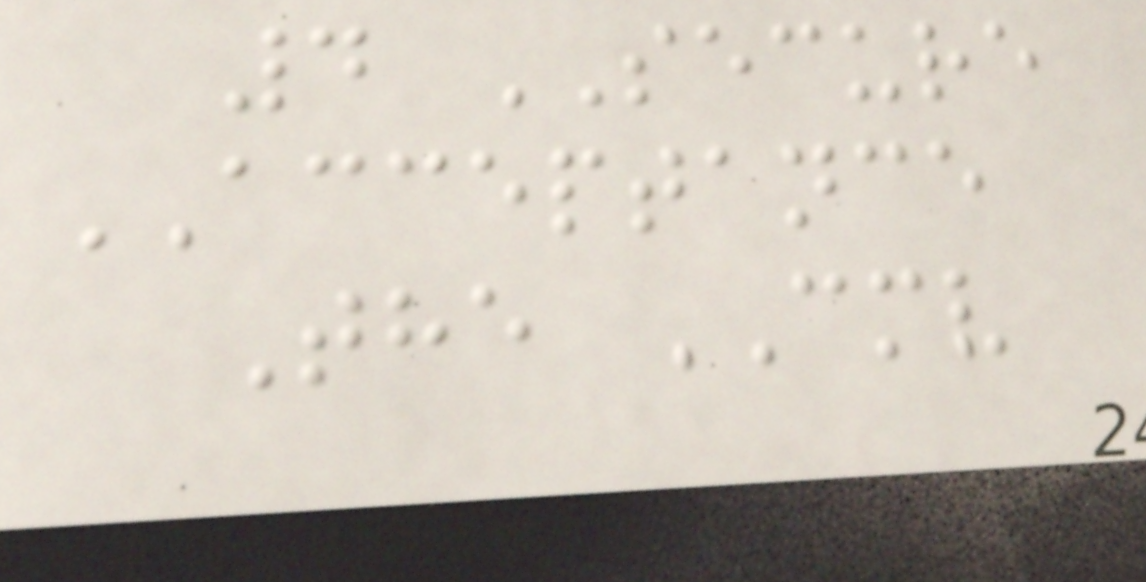4 SECURE
ACCEPTANCE
The CMV
